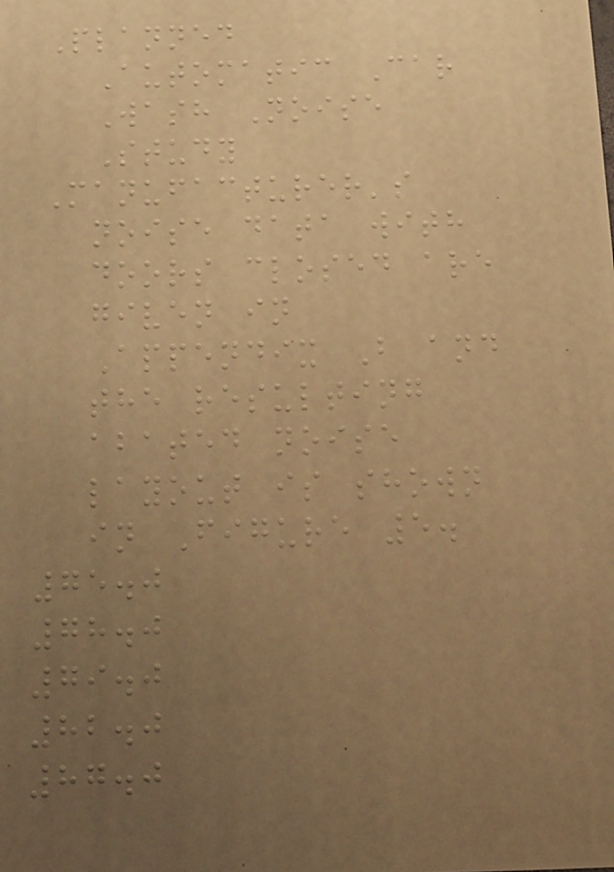Planned
Automatic Car
Wash Noise
Study
Manufacturer's
noise data with
doors closed are
given in
Appendix B and
the resulting
abated noise
layout is shown
in Figure 5.
75.0
78.0
79.0
82.0
87.0
